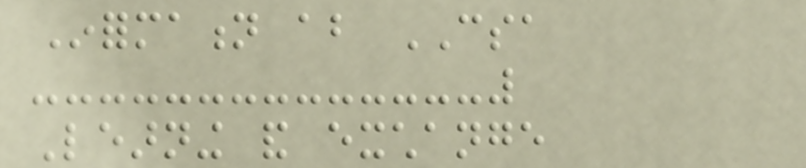Information about CSA
Learning and exchange
